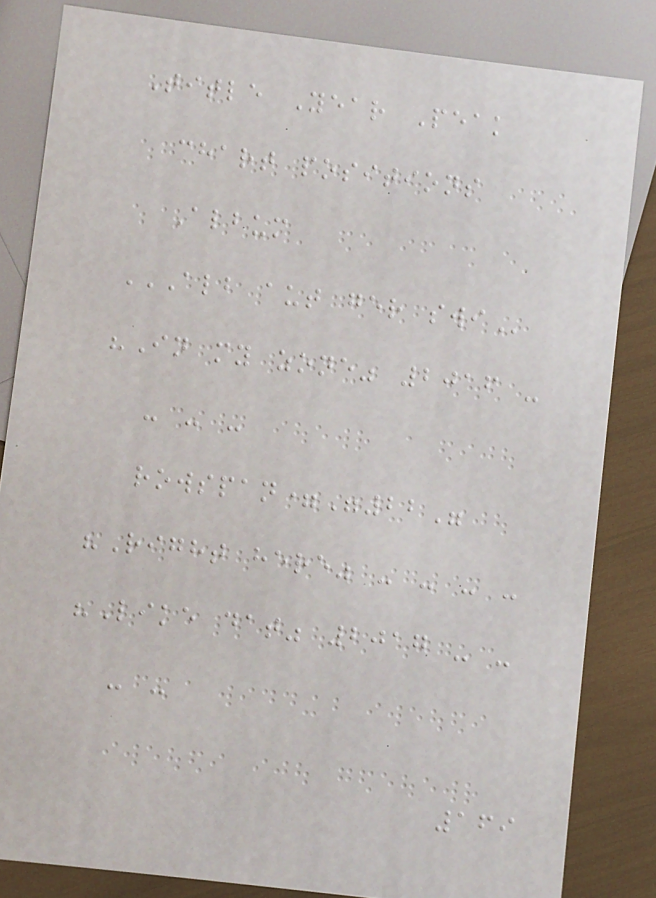Title Year Peak
chart positions
Album
ALB AUT GER SWI
"In my zone" 2016 -
- - -
rowspan="22"
"Right here" - - - -
"Like dat" 2017 - -
- -
169
